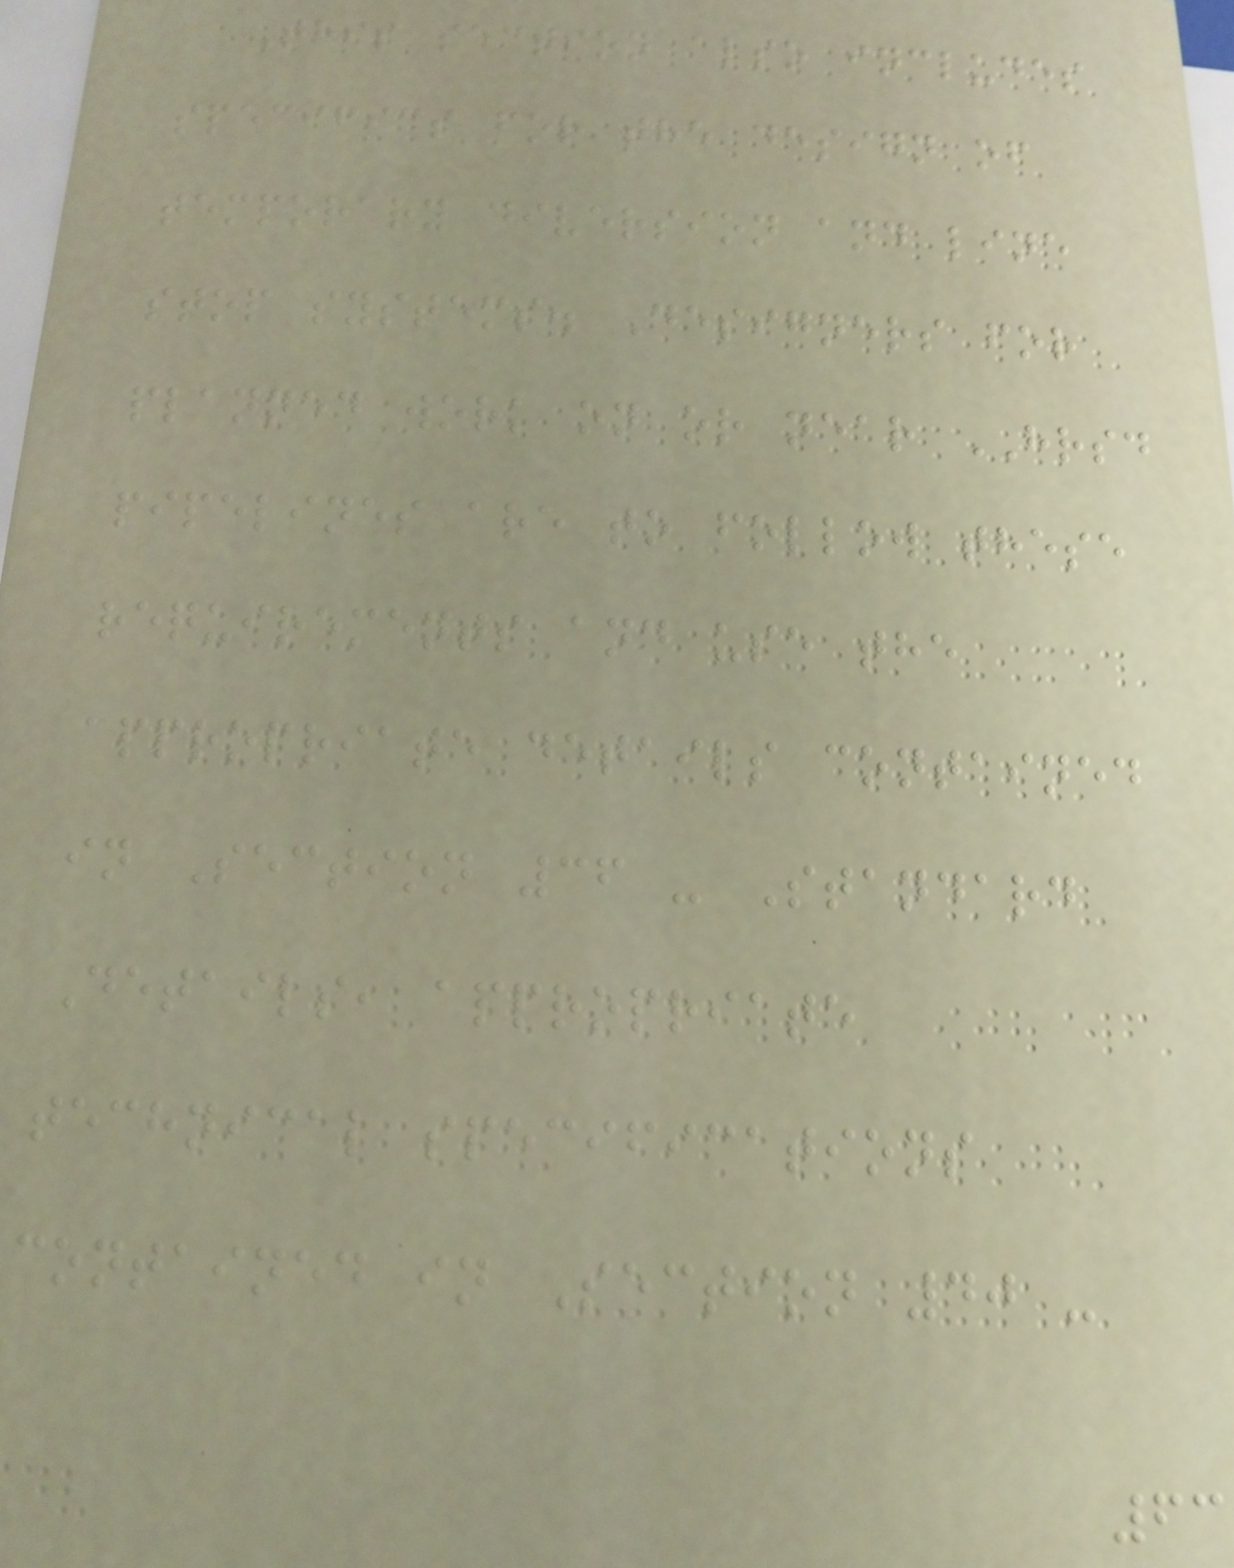This section also includes
specifics for the design of
temporary diversion and line
stop systems. Designers for
planned work on or near HRSD
pipelines are to follow these
requirements and use the
appropriate details contained
in Section 36 - Standard
Details, appropriate
technical specifications
contained in Section 40 -
63
